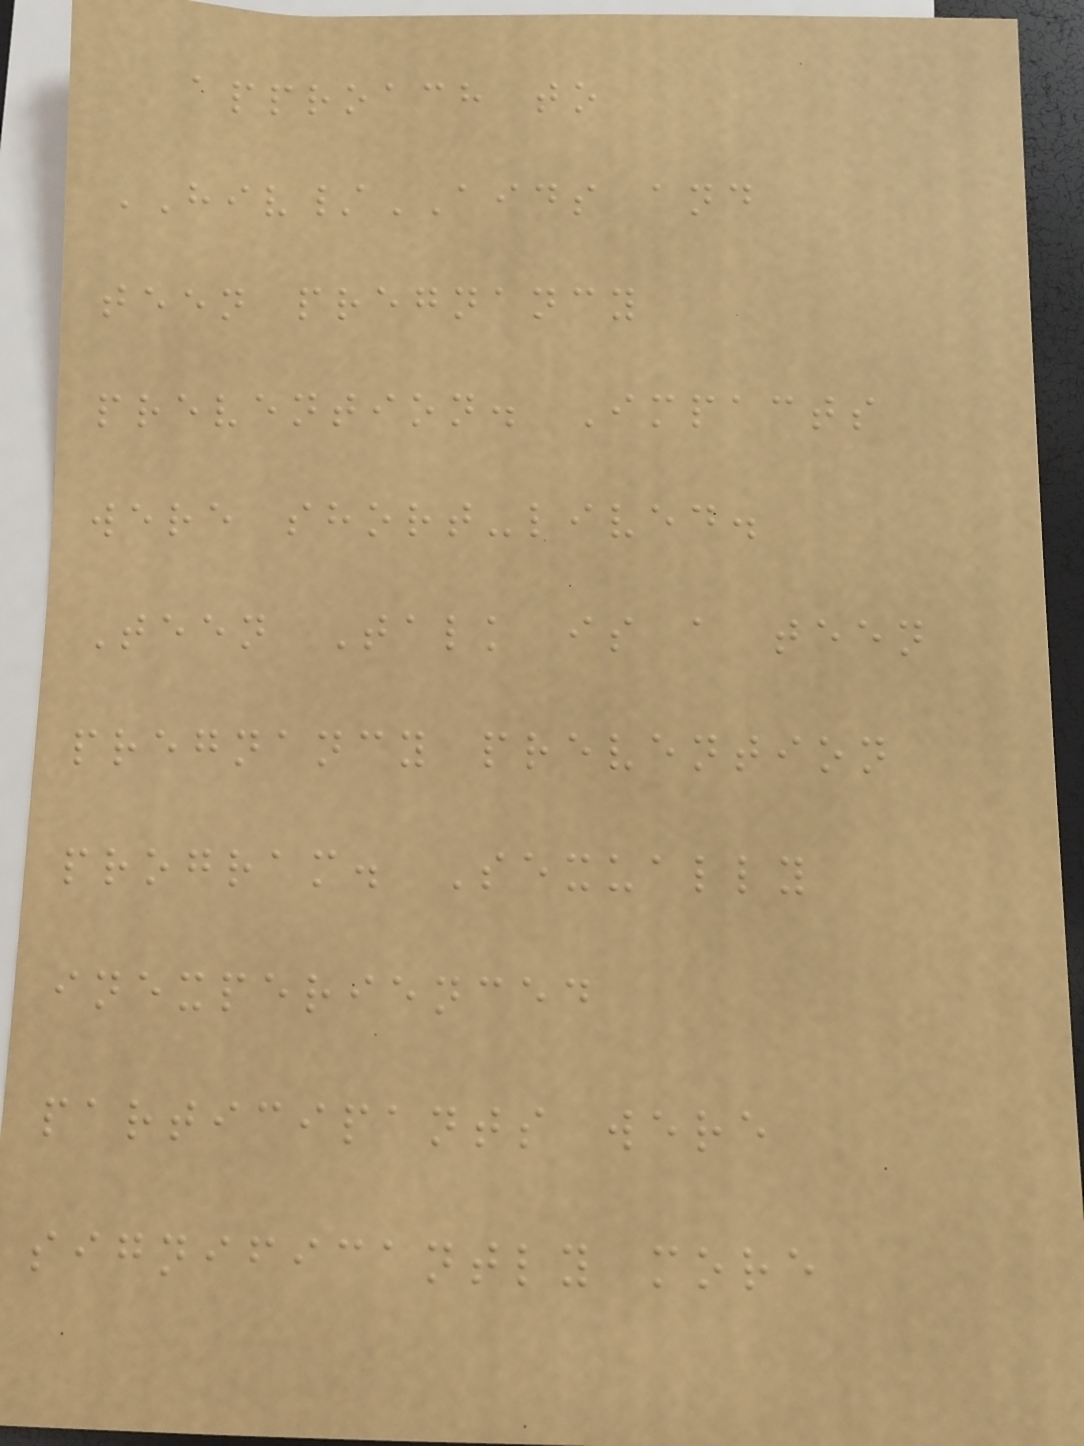approach to
HIV/AIDS and
teen pregnancy
prevention. Impacts
were short-lived.
Teen Talk is a teen
pregnancy prevention
program. Sexually
inexperienced
participants were
significantly more
